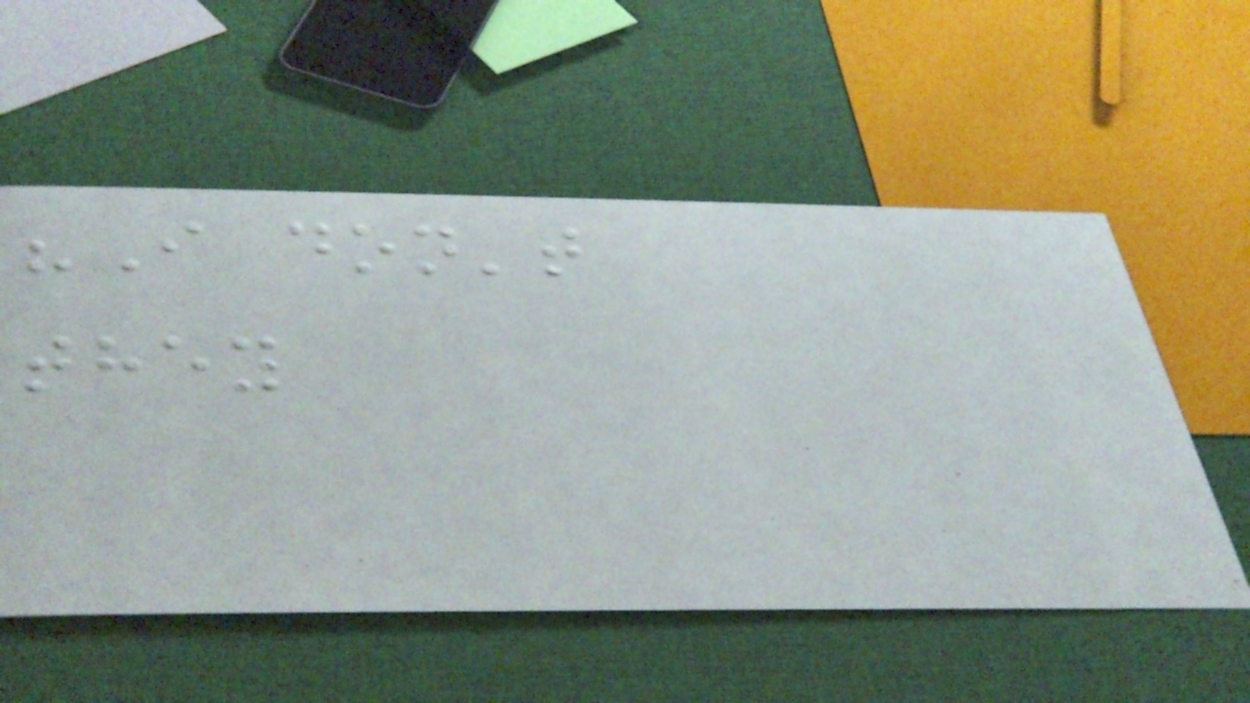"I don't
they
